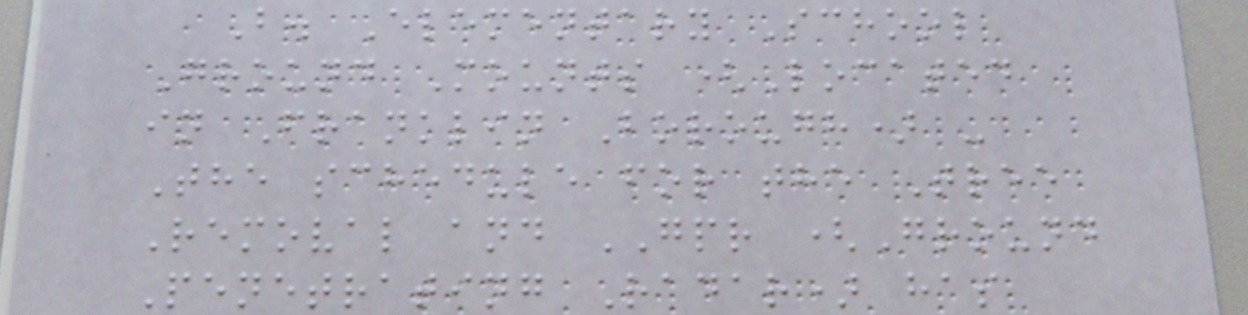B. Elementary School
Ground Mounts (Located
in Franklin Borough) -
The schedule for the Tree
Removal and GPR (Ground
Penetrating Radar) has
